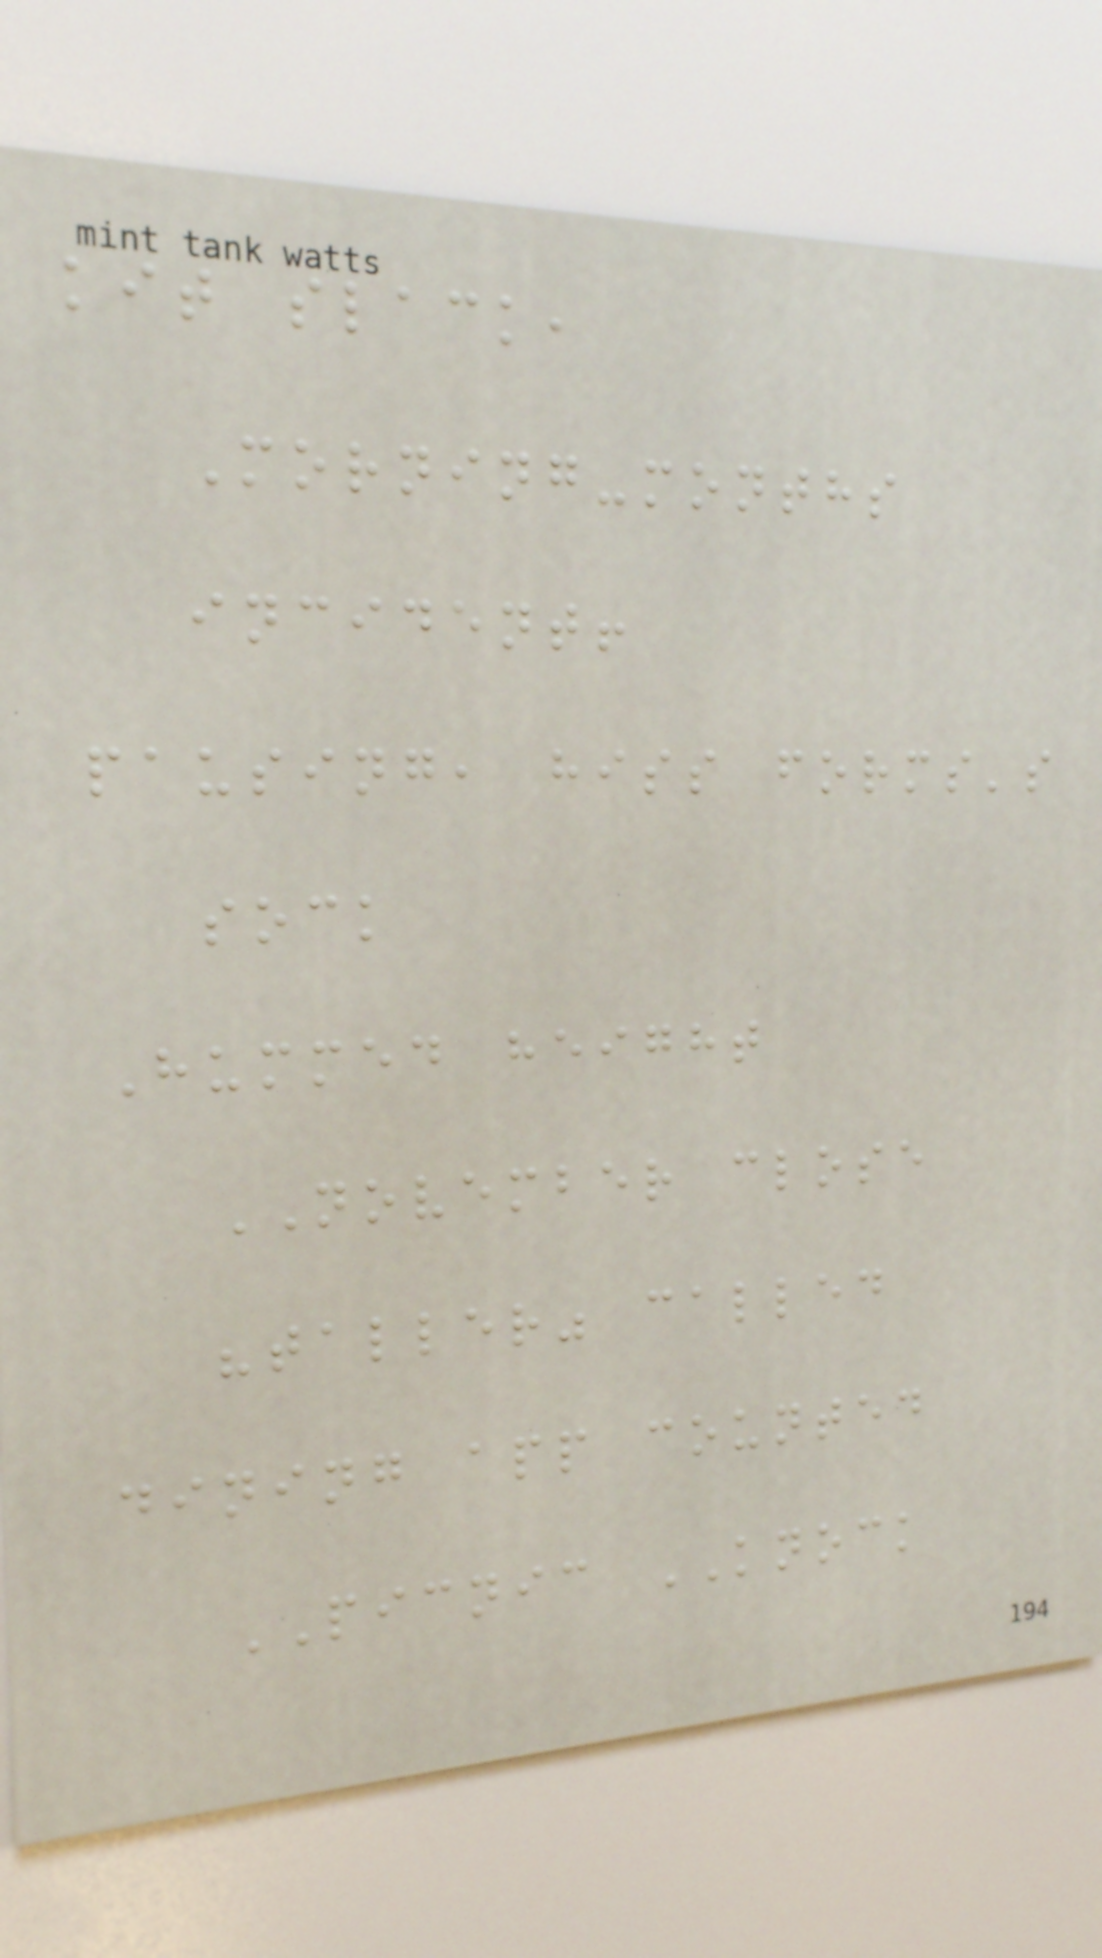kit slack,
Morning-months
incident!
pausing, hiss forms's
sock
Hummed height
NOVEMBER close
"taller" called
dining app counted
PICNIC KNOCK
